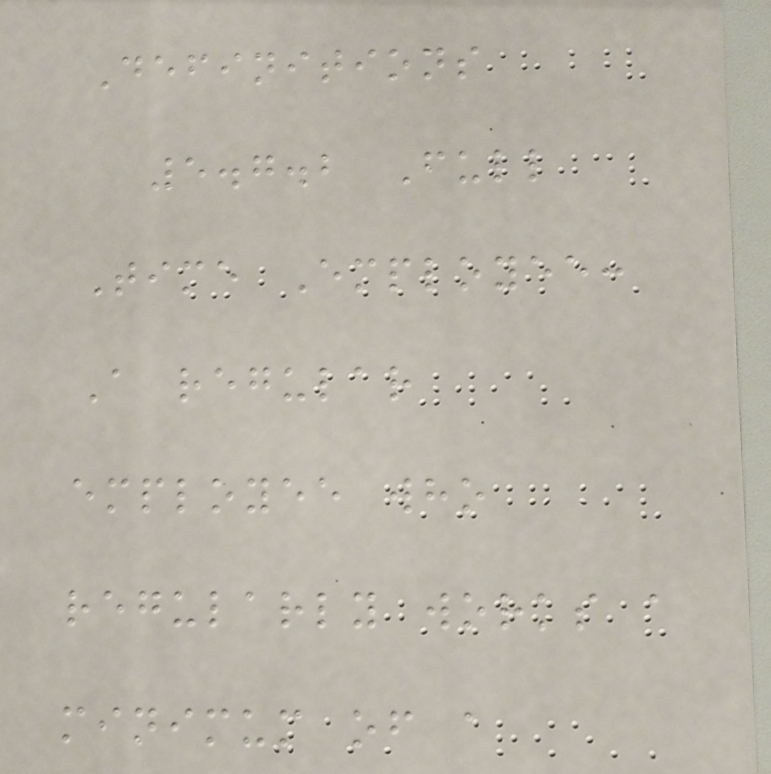Definitions
5.7.2 Full
Time Employee:
A regular
employee who
regularly works a
minimum of a
